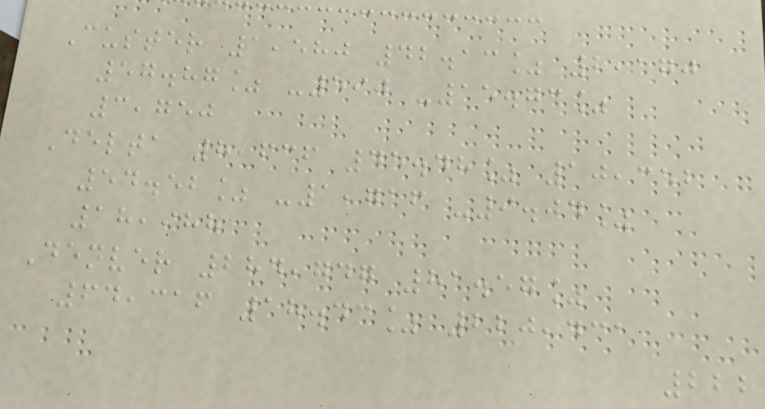Custer 1,580 42.13% 2,170
57.87% -590 -15.73%
3,750
Delta 8,636 45.48% 10,352
54.52% -1,716 -9.04%
18,988
Denver 284,747 81.57%
64,316 18.43% 220,431
222
